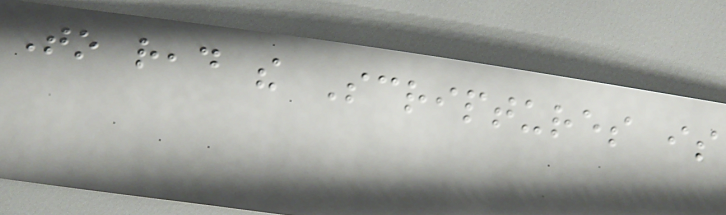To read the Scriptures is
